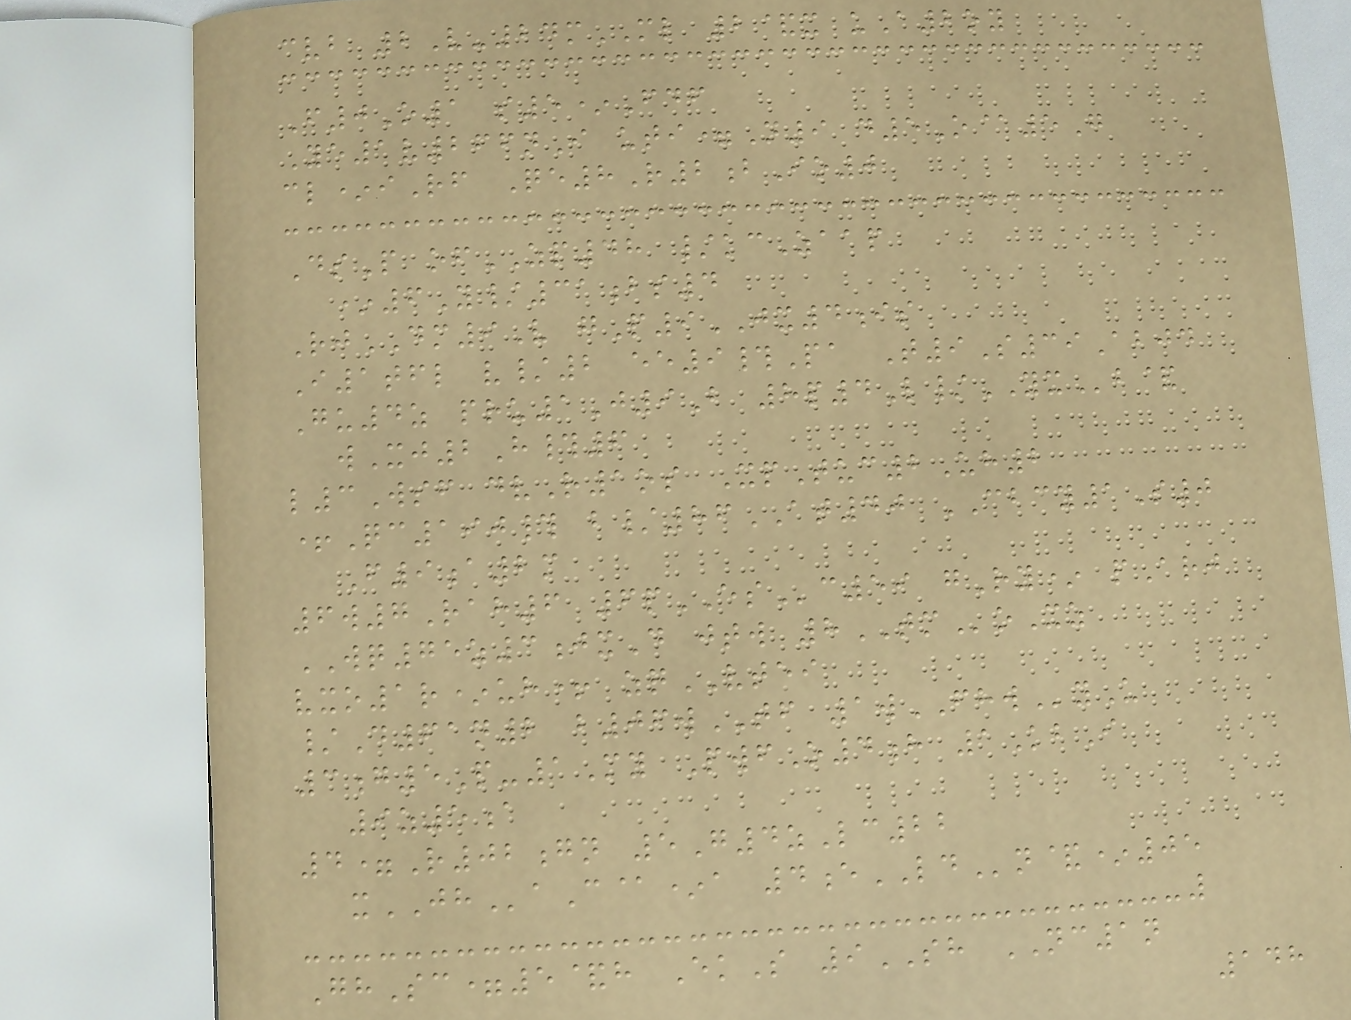cvb 2V-24mML 2&x uA2oy
F0O1 s5*Fdf
Ye1v266nI uti=N9 d5O@5G
cl*iRf Qe8R2bIo0
DsP ofZP48 /kcZaap
*6Y/31bs4
RjDM9V gP9JX4is
I1tfl v/2 ee9#Pa T9S39Abjd
Gu4z pru1J9B 8p4L/YXb&
wXj2H#6
l3Wsf dvR1os XpTuc2Uh2
+Qc190# b/86AT40 CBCY1S0
F9a2m
6w7Rah6 6pESc59 gRy* pArj
WQ75z3jxD jtw 8TMoXz
vxo1r*uh+ zqVTEI
/D61n2 b06wTF 1wFHWyU
3g5P-1My PwfO4h 1KbI
9z5a
4=R02gn 5G4zLc22
xJHaC@*a 4eLDn&*05
GhSc=5&h EkS 9SH NC1n
148
